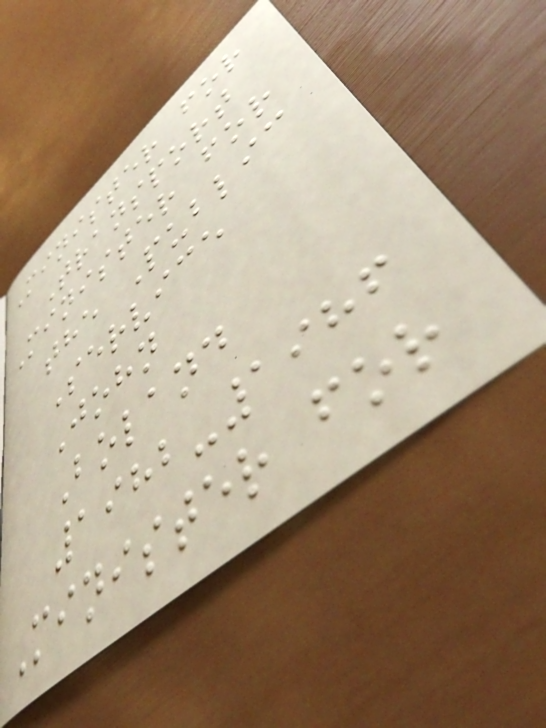Minister for
Transport
Minister for
the Public
Service
John
Boland
1982-1986
Minister for
